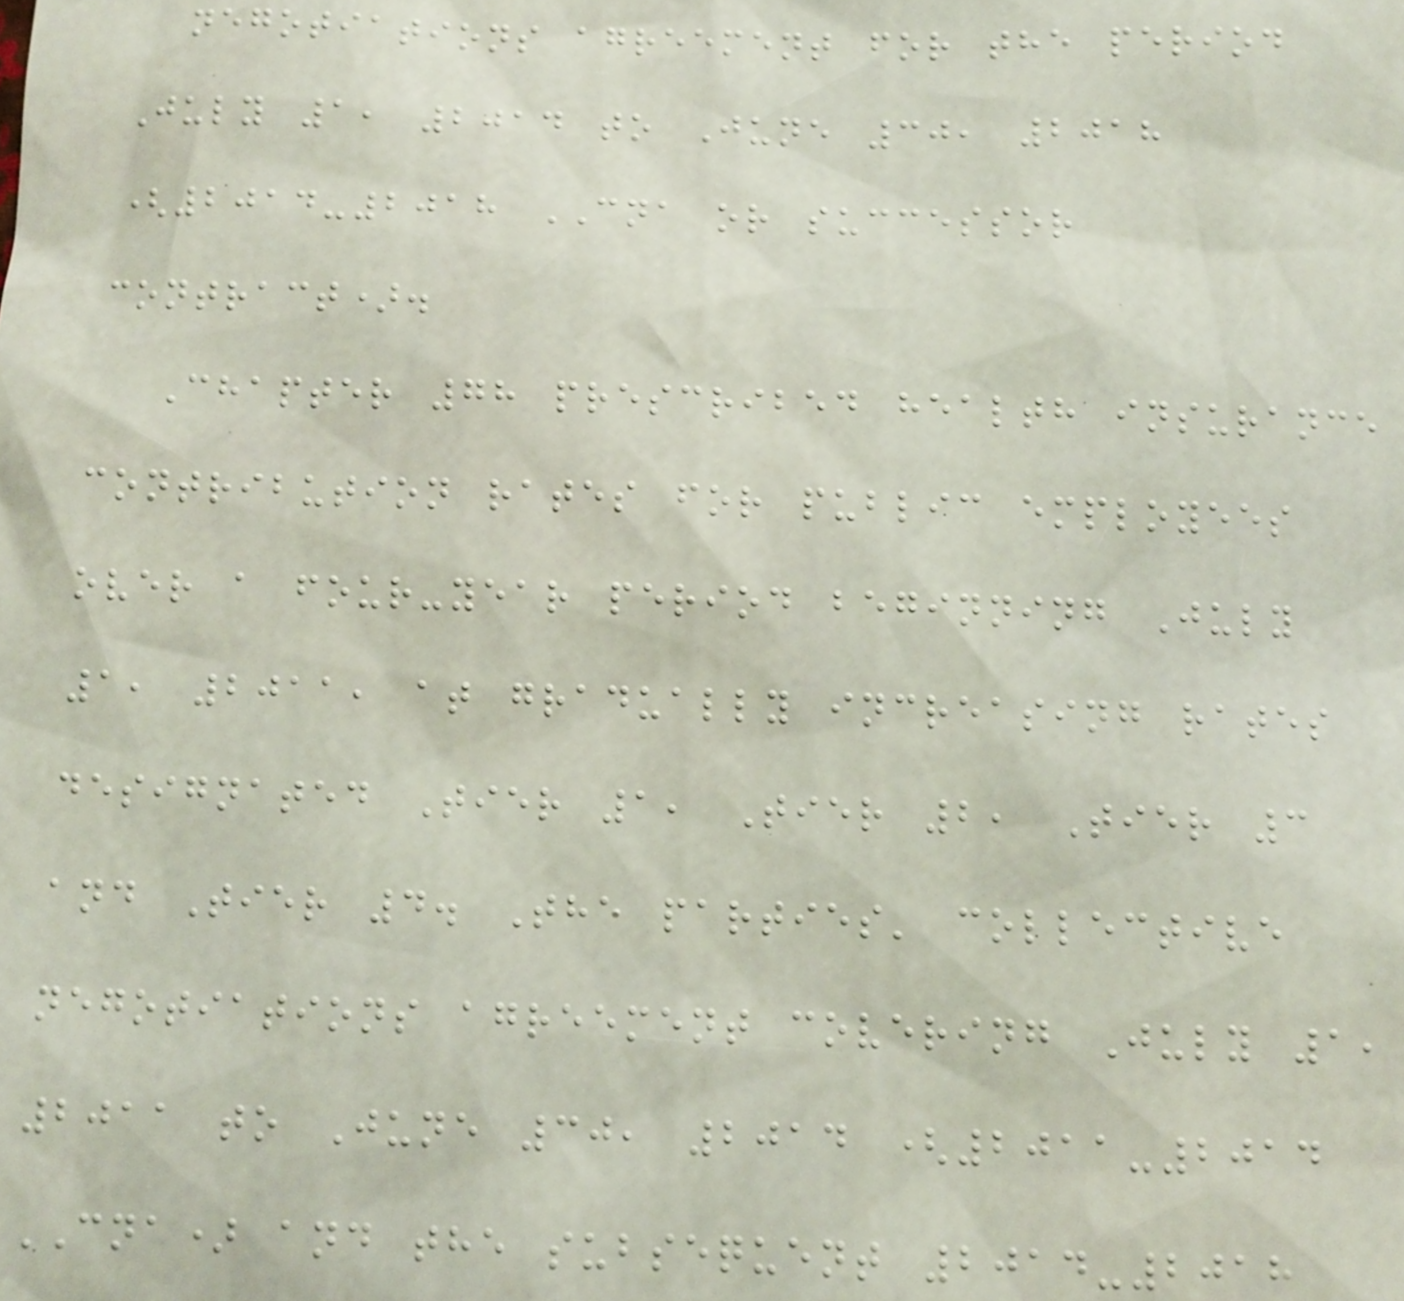negotiations agreement for the period
July 1, 2014 to June 30, 2018
(2014-2018 CNA or successor
contract).
Chapter 78 prescribed health insurance
contribution rates for public employees
over a four-year period beginning July
1, 2011, at gradually increasing rates
designated Tier 1, Tier 2, Tier 3
and Tier 4. The parties' collective
negotiations agreement covering July 1,
2011 to June 30, 2014 (2011-2014
CNA) and the subsequent 2014-2018
